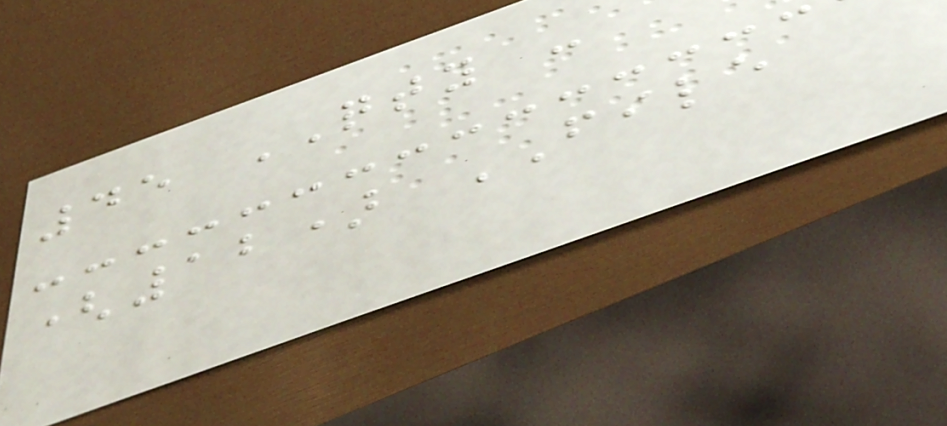45 QTY -
(12) FILE
